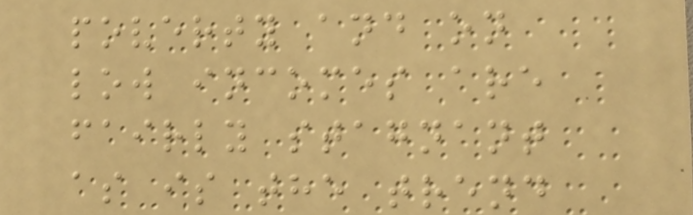poverty and on
low incomes are
fairly stagnant
as is the trend
